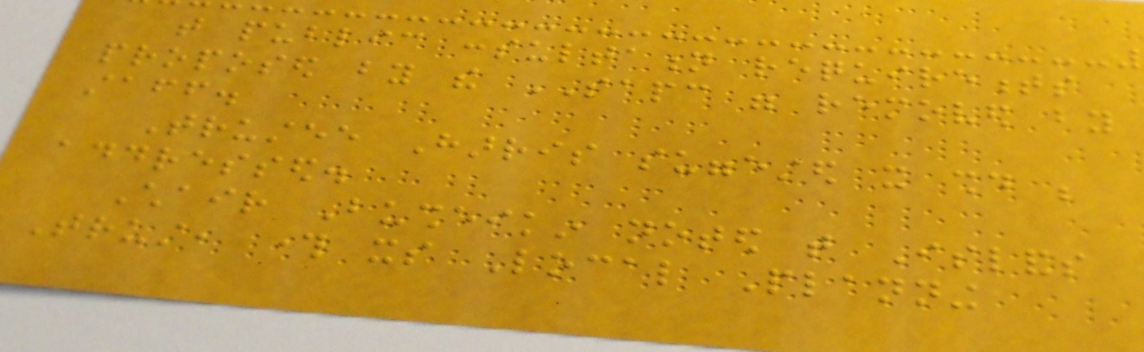that public consultation requirements
proposed by the SAPC were removed by
staff.
Trustee Harris suggested it should be
addressed.
Chair Busheikin noted that Islands
Trust, through its Local Planning
